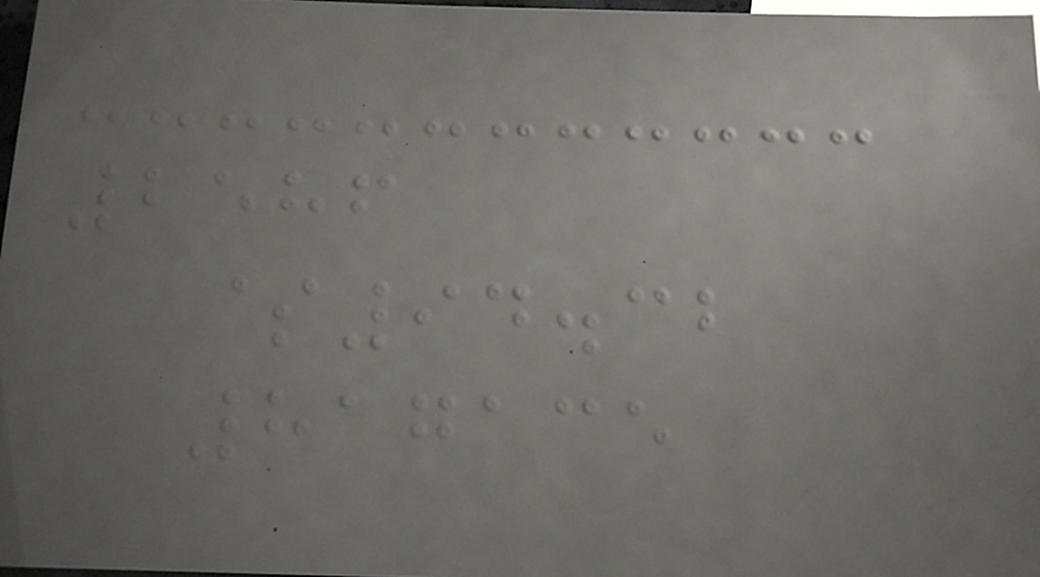2586
$94.32
817135
